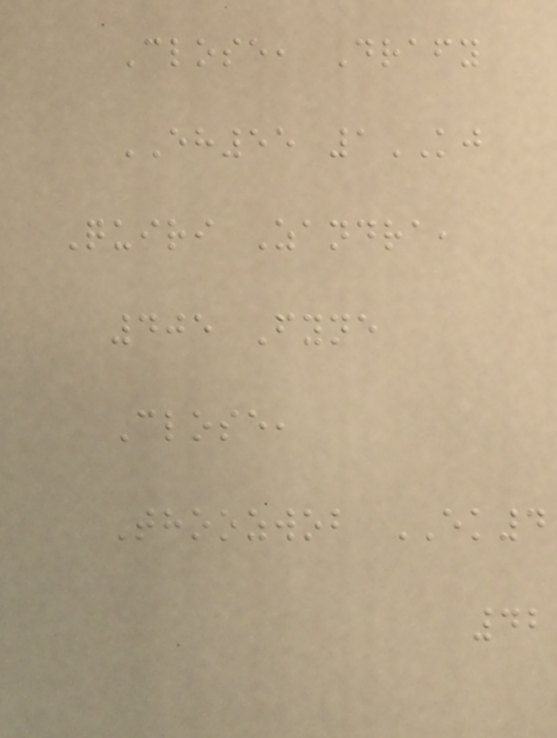Close, Drafy
EH55 1KJ
Quiri Zandra,
405 Fyne
Close,
Thoozwob EK4
42
